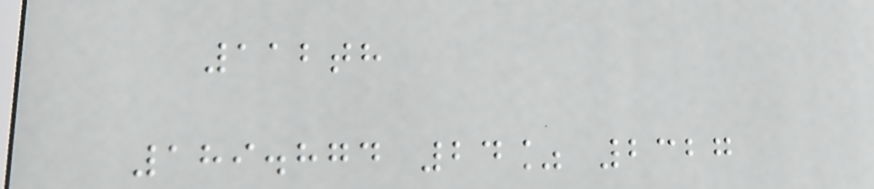112th
189.874 24% 2327
